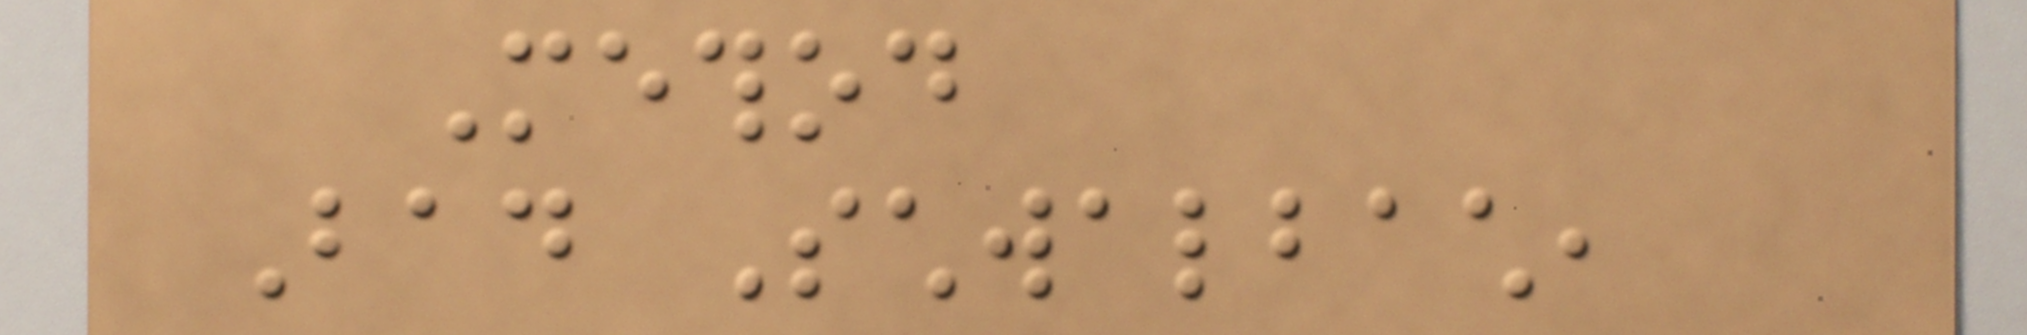Method
Bad Schwalbach,
